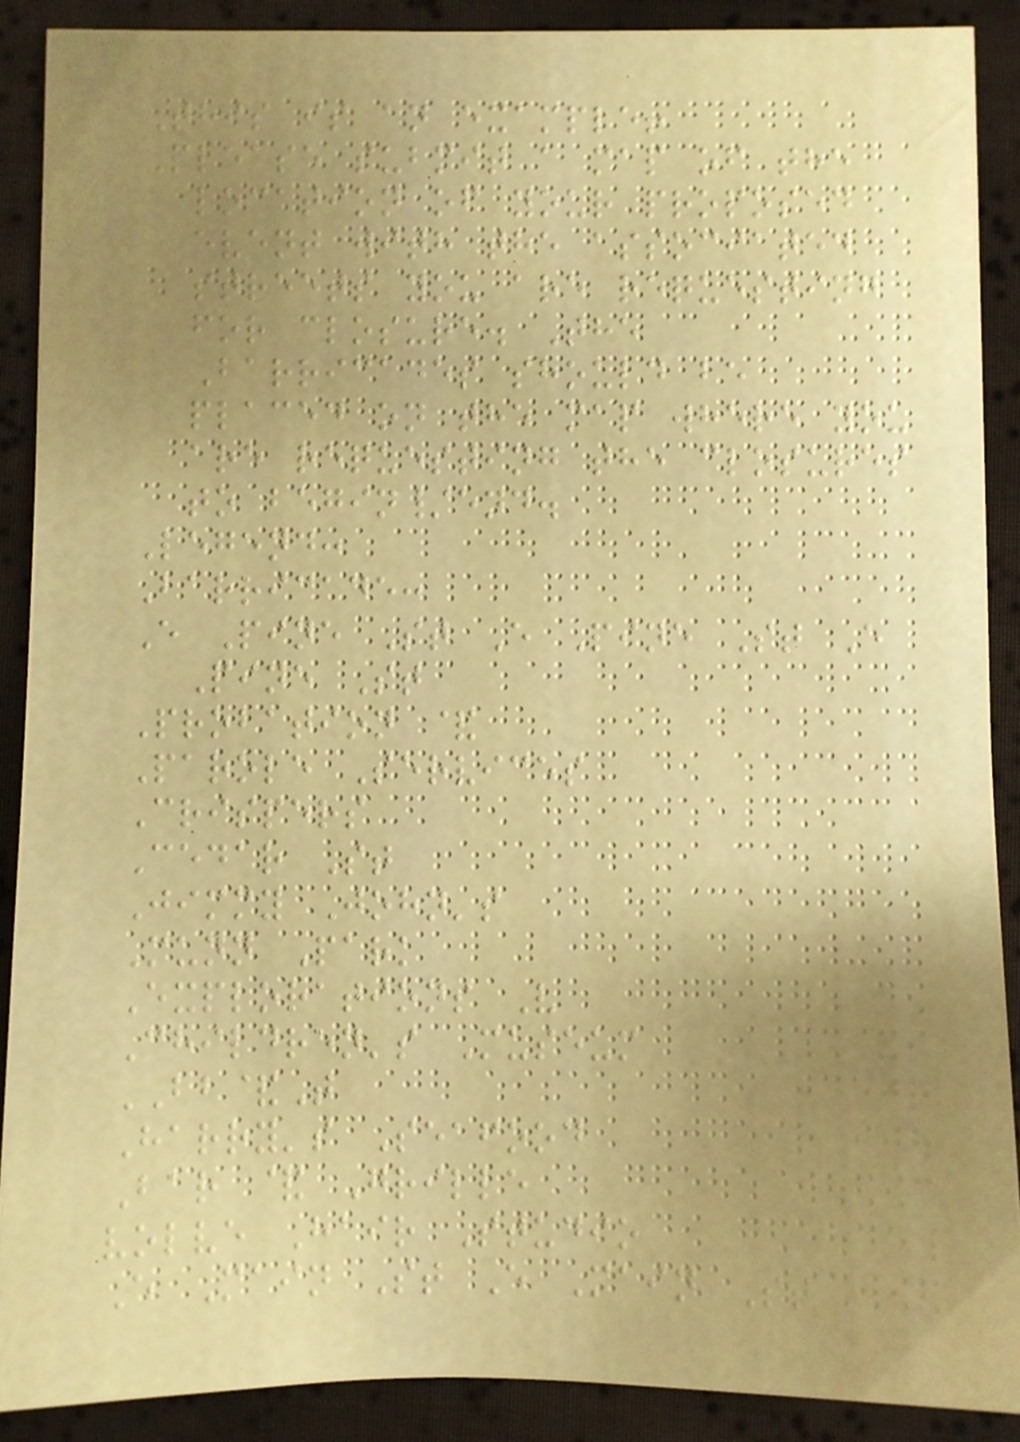This is an example!
Please submit a map of the
location of your proposed
event with the associated
streets you are requesting
for closure. The
Barricades should be
placed on the map where you
are requesting the closures
to begin/end.
Legend:
Barricade:
E Pine St E Pine St E
Pine St
Probation &
Parole Services
Crispers
Cedar St
Jimmy John's
Munn Park
Explorations V
Children's Museum
BB&T
Harry's Seafood
Bar & Grille
volve Hair Studio
E Main St E Main St
